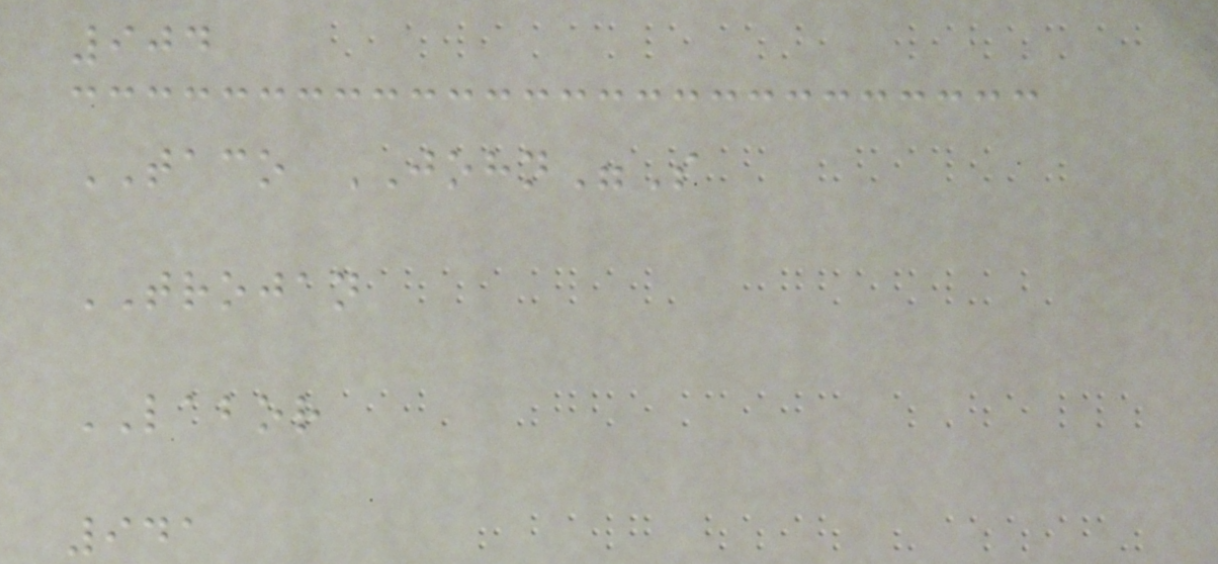904
TACO JOHN"S
TROJAN
LABOR
941
